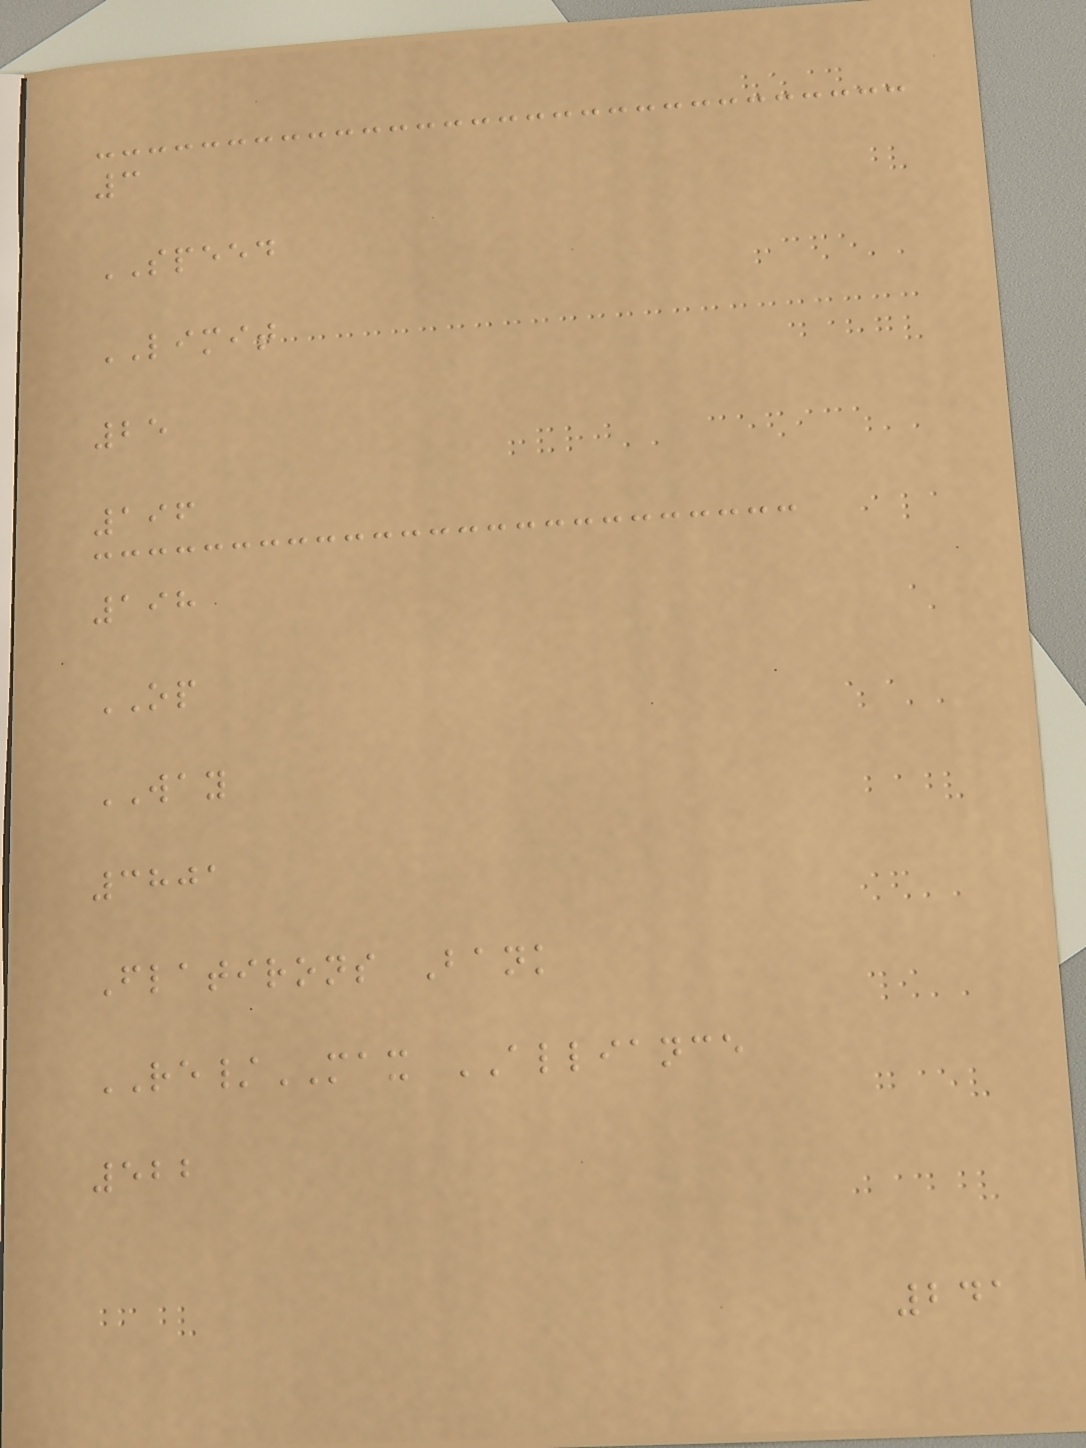3
SPEED
LIMIT
25
196
198
OP
WAY
3801
Flatirons Bank
RE/MAX ALLIANCE
522
241
